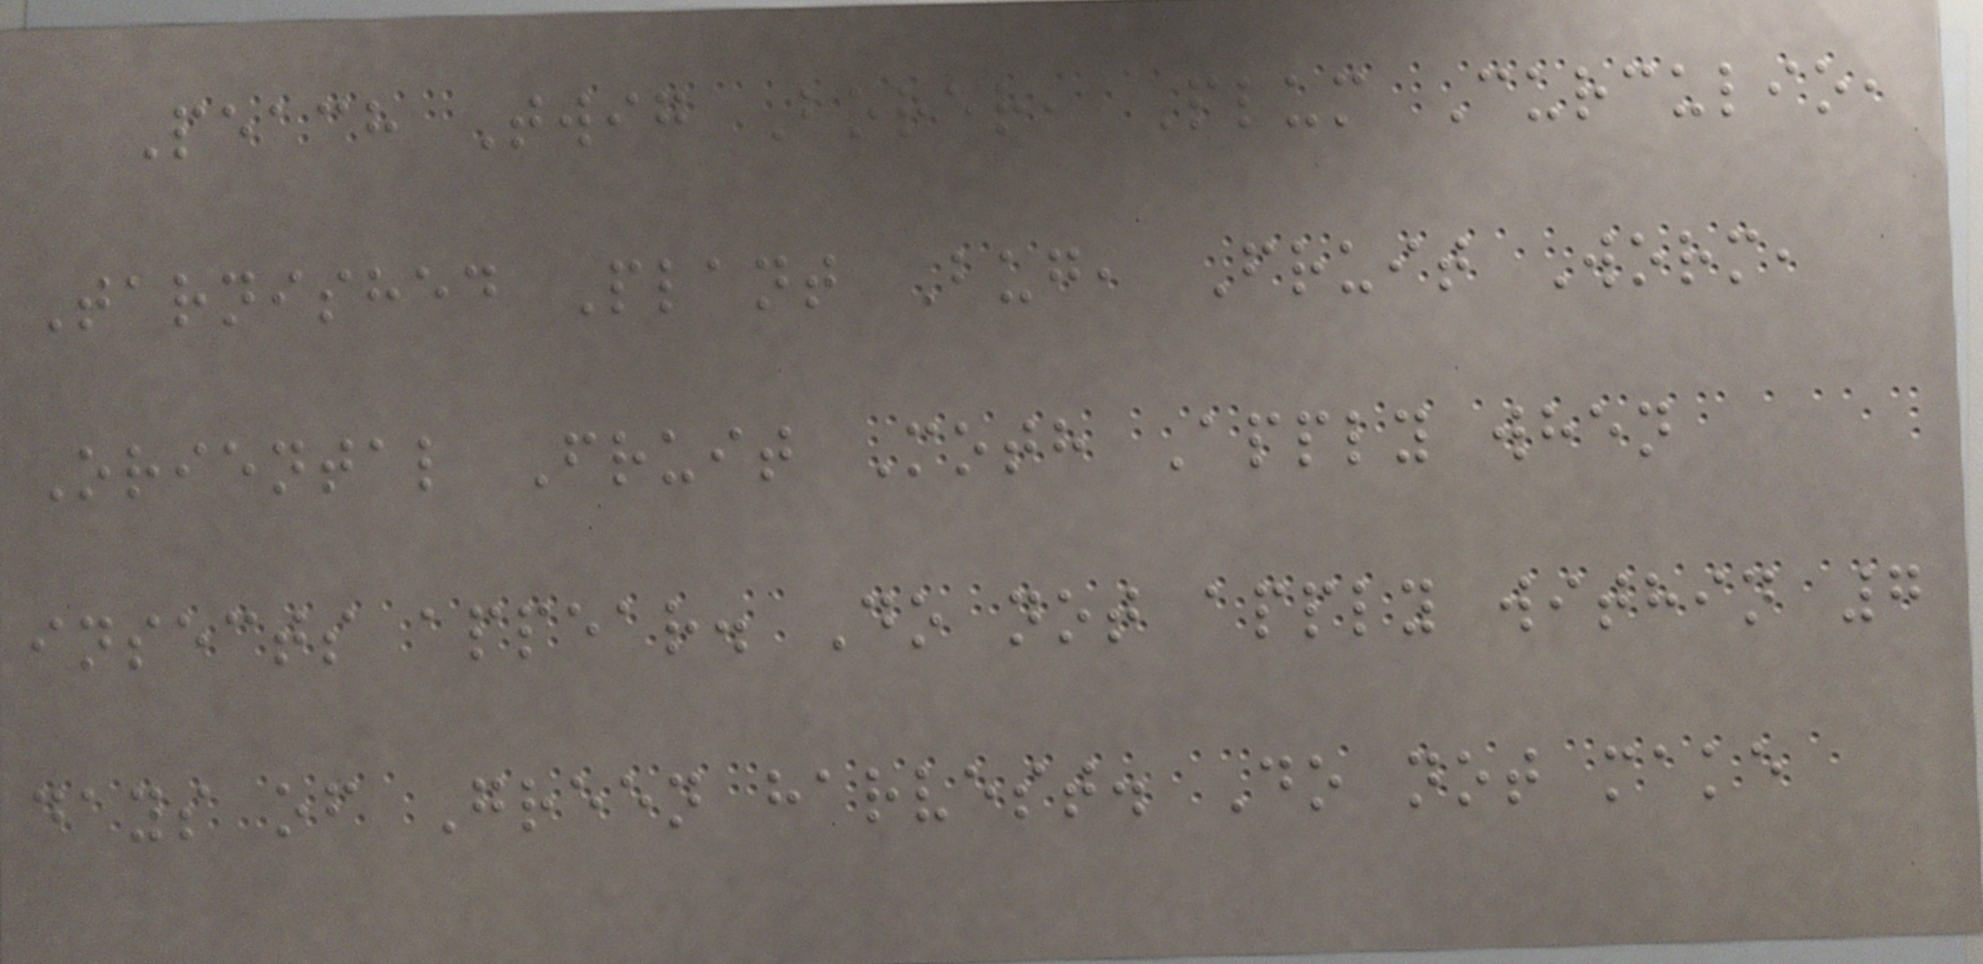Peach Twig Borer, Plum Curculio,
Tarnished Plant Bug, Fruit Worm,
Oriental Fruit Moth Apply when
insects appear. Do not apply within 7
days of Green harvest. Do not make
